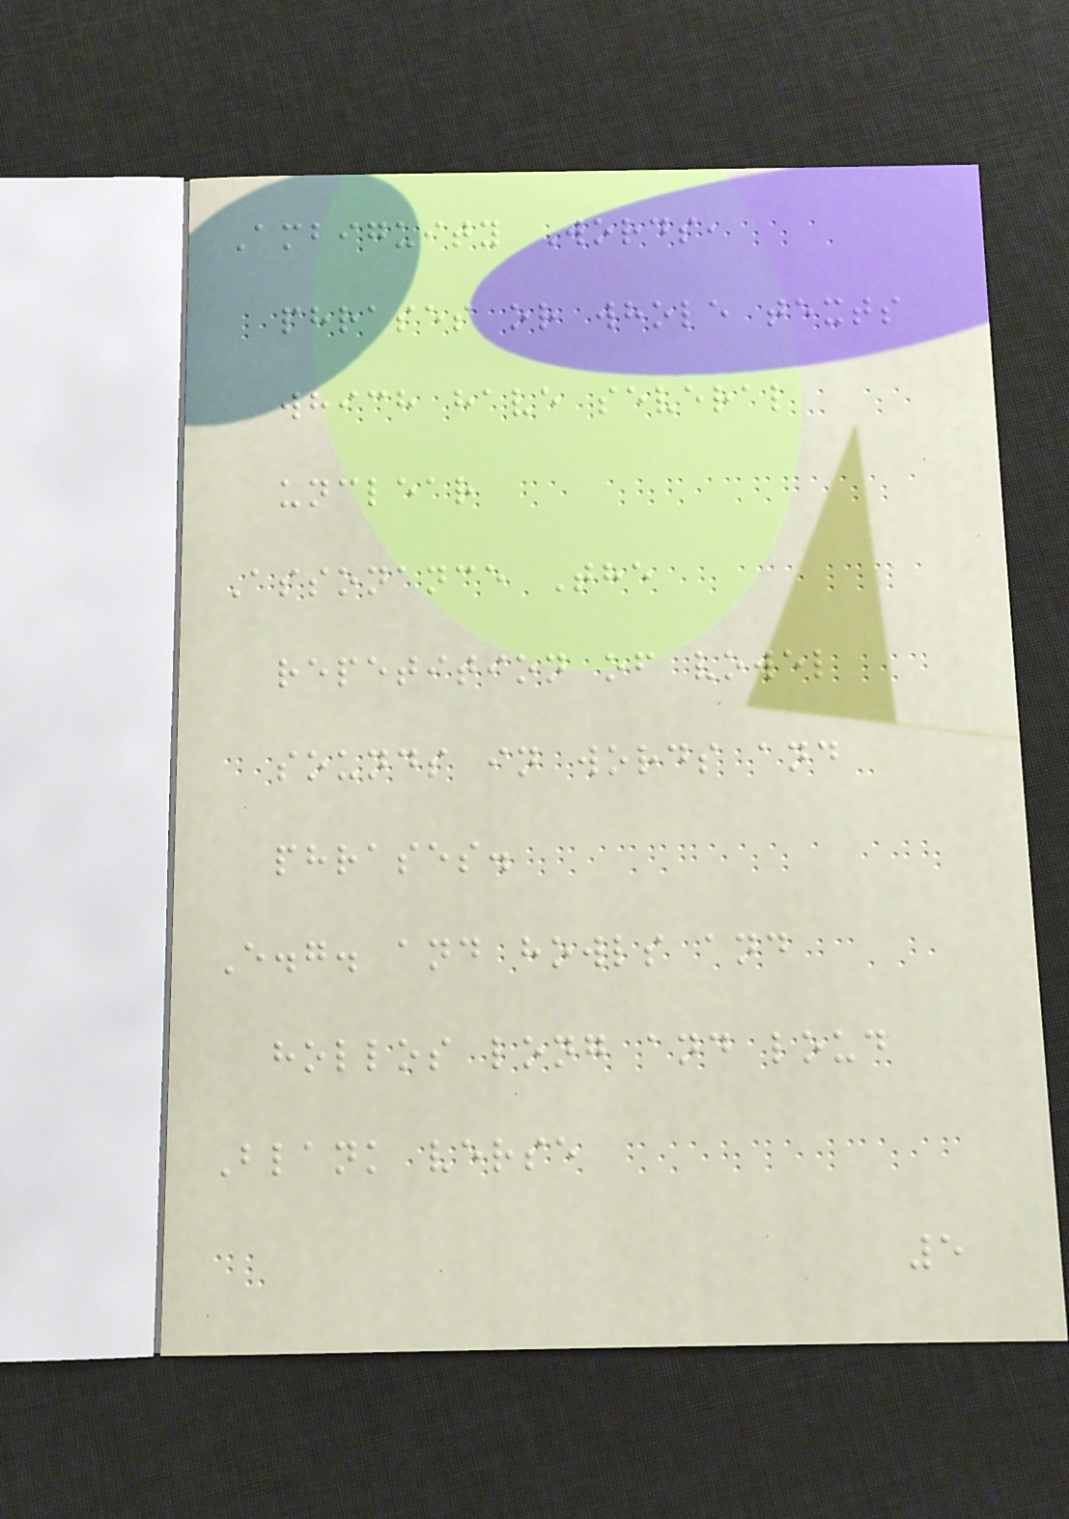Ambiguity Words,
phrases or whole texts
which have several
unclear
Assonance The
repetition of vowel
sounds in words and
phrases.
E.g. and howls and
hollos long and loud
Blank verse
5
